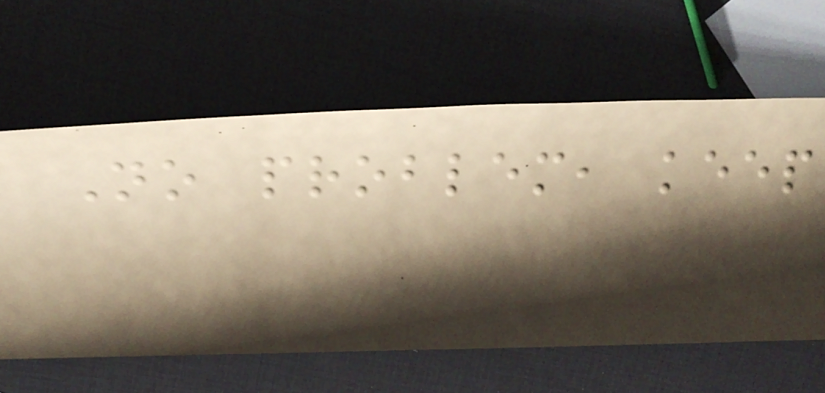No problem, keep
